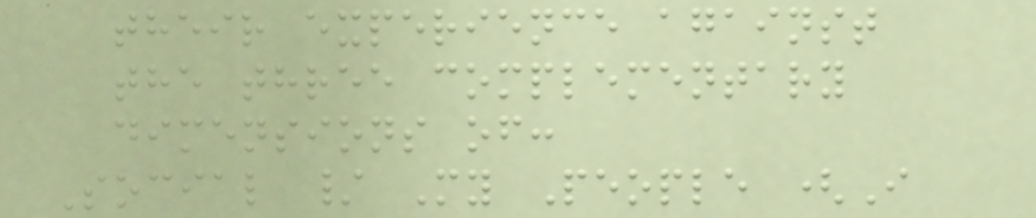their experience against
the three complementary
dimensions of:
Social / My People (I
